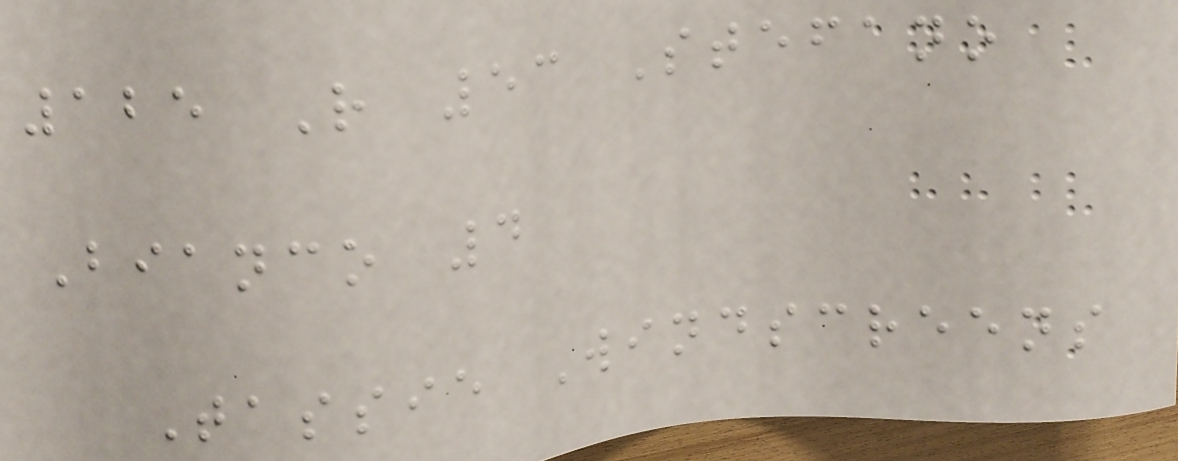125 R 53 Stefano
Bianco 4
Tassie Windscreens
